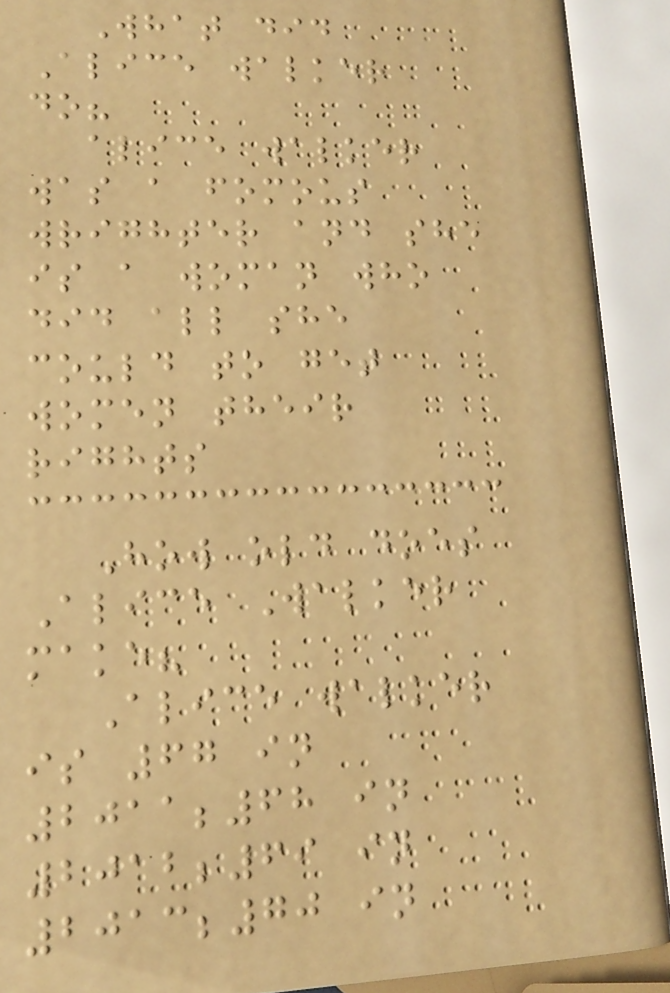What did
Alice walker
do?
alice walker
was a fomous
wrighter and she
is a woman who
did all she
could to get
women their
rights
How old does
Alice Walker
make?
Alice walker
is 67 in
2011;68 in
2012;69 in
2013;70 in
